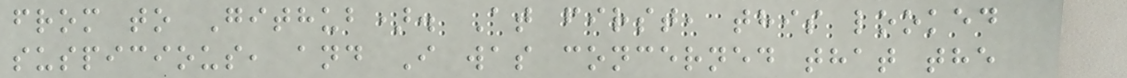from to Github). At first, this looked
suspicious, and I was concerned that the
